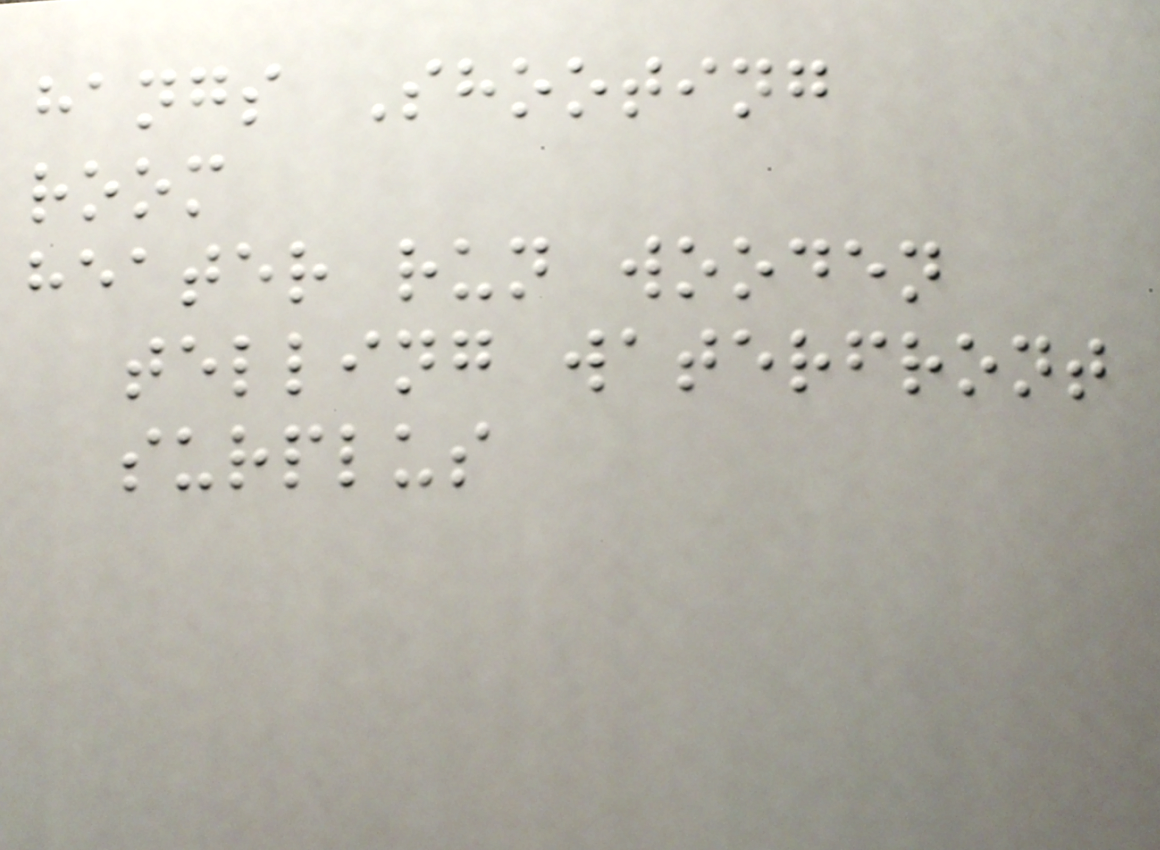hangs Shooting
room
heater run wooden
telling waterfront
surplus
